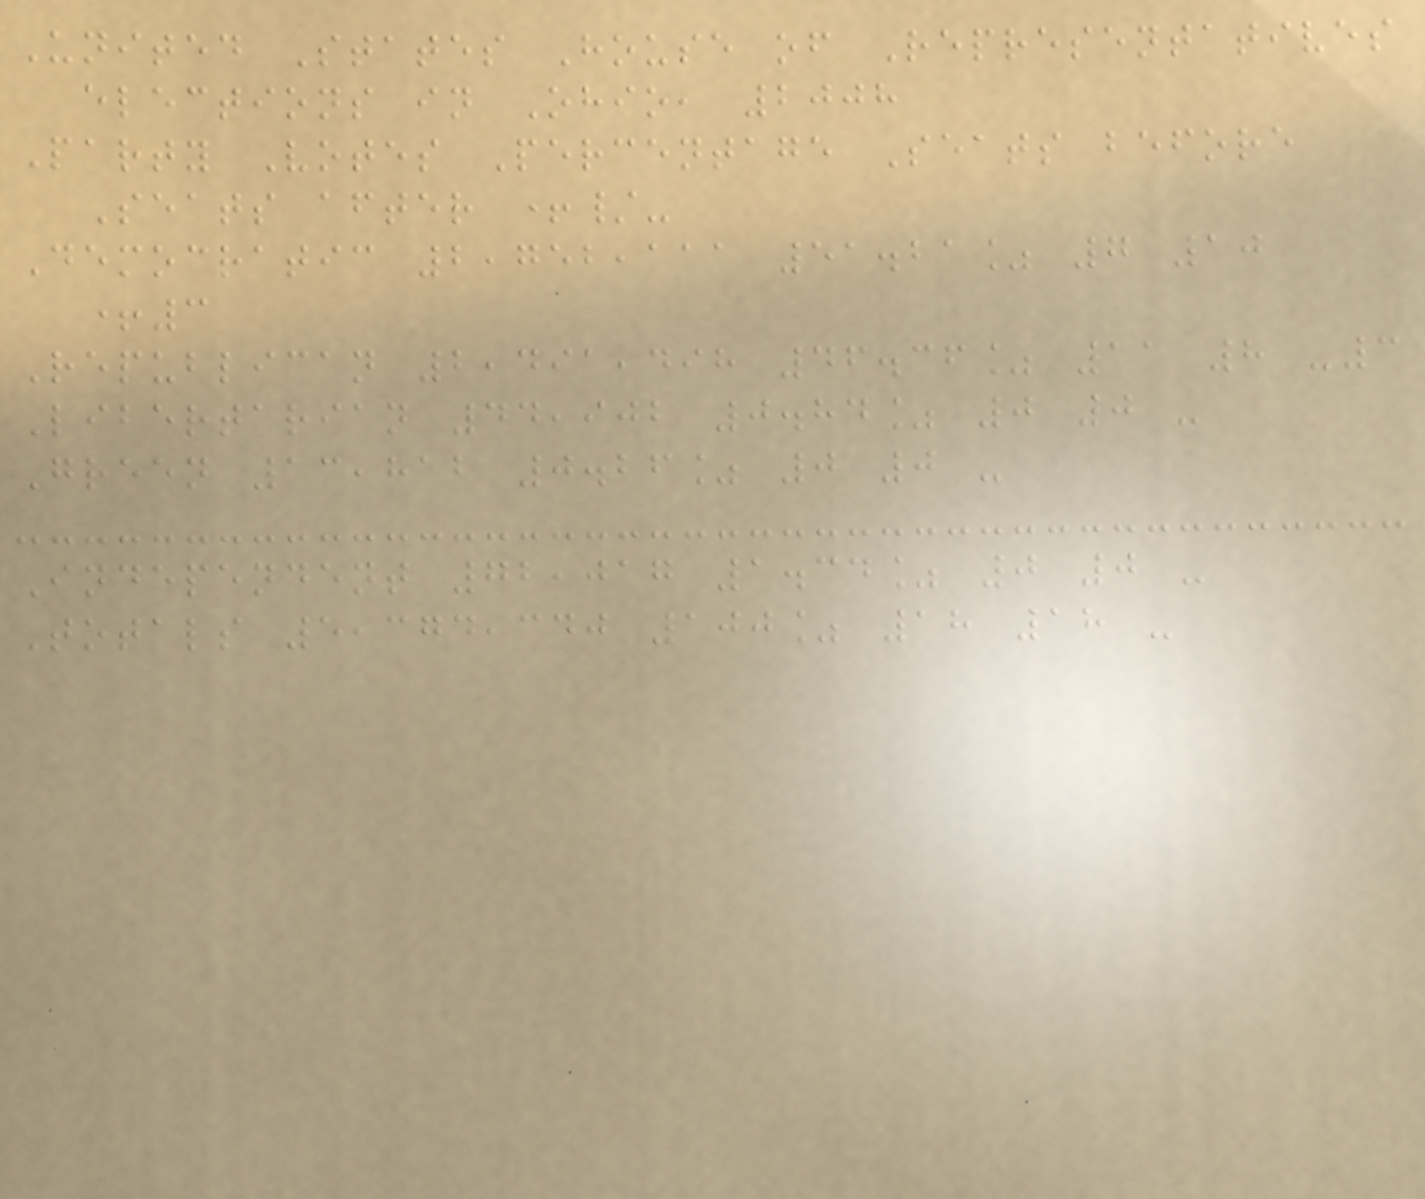United States House of Representatives
elections in Ohio, 2008
Party Votes Percentage Seats before
Seats after +/-
Democratic 2,752,111 51.21% 7 10
+3
Republican 2,491,498 46.36% 11 8 -3
Libertarian 44,902 0.84% 0 0 -
Green 13,812 0.26% 0 0 -
Independent 72,017 1.34% 0 0 -
Totals 5,374,340 100% 18 18 -
